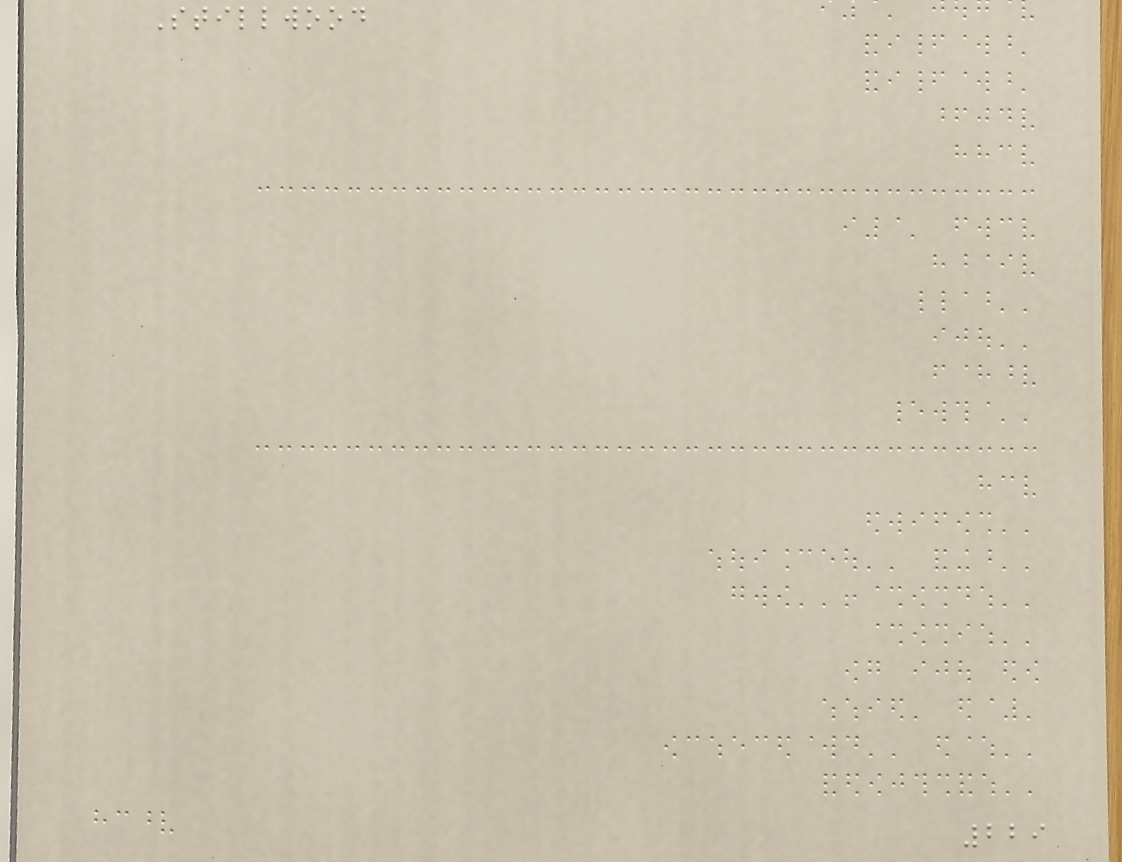Stillwood
229
